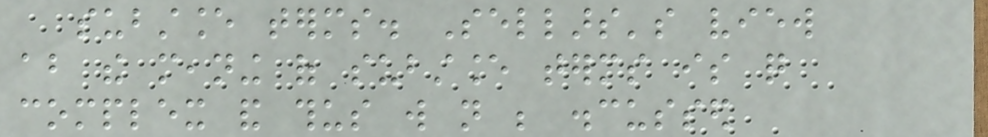substance terms. Sellars's view
about the meaning of substance terms is quite
complex and thus will not be discussed
